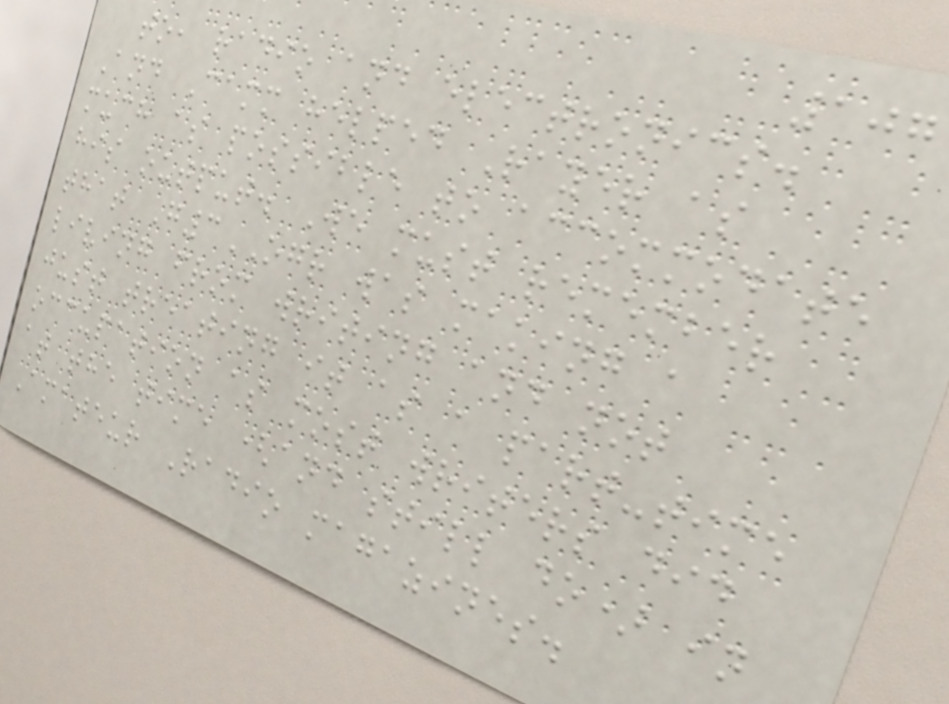107
to, radio and electronics.
And Camm helped Rayer as
much as possible to accommodate
his output. We must remember
that G3OGR was making a
living from writing and not
just treating it as a part-time
occupation as most writers did
at the time (and still do) in
Amateur Radio magazines.
